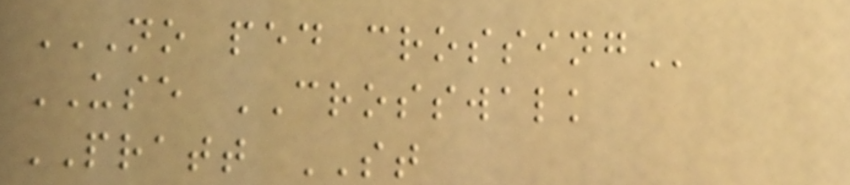NO PED CROSSING
USE CROSSWALK
PRATT ST
